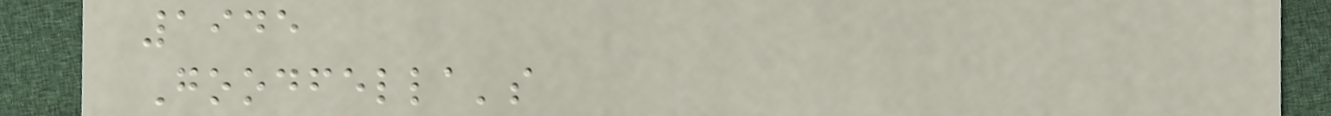1945
Goodfella's
